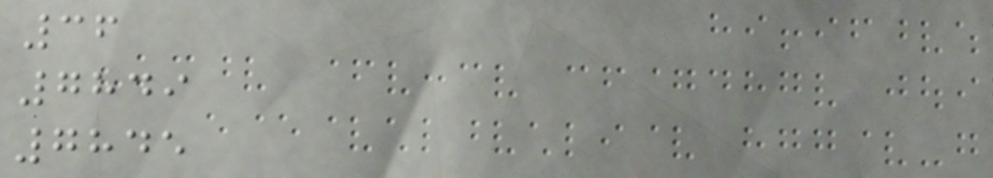36
7849
7845
